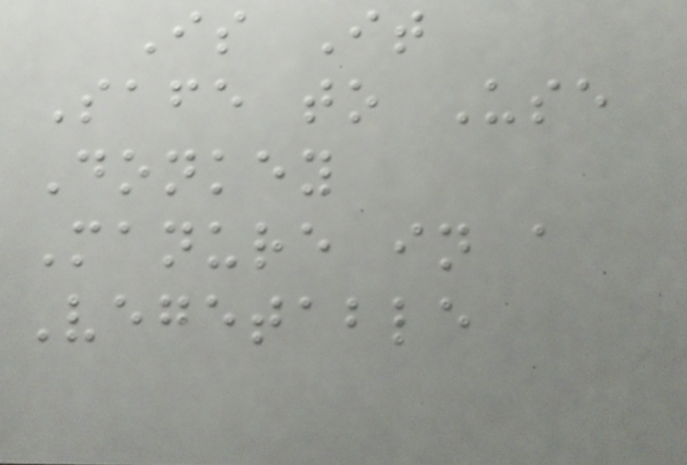Is It
Safe to Use
Donkey
Manure in a
Vegetable
